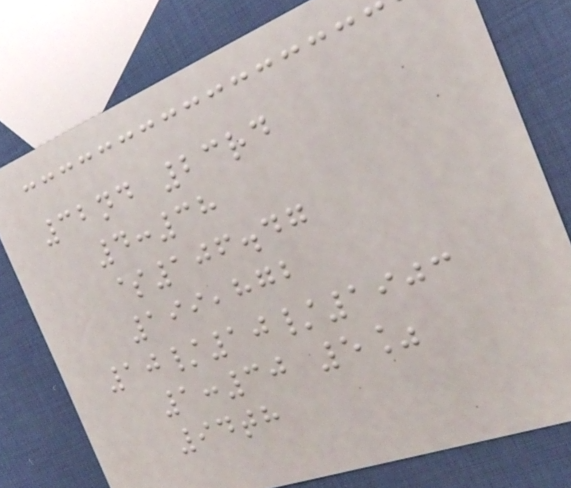32nd 23rd
4:38
$106.47
199,872
10/10/1903
1:30 5%
94th
